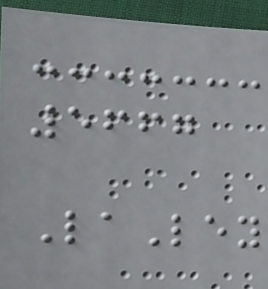5667
LaLey
